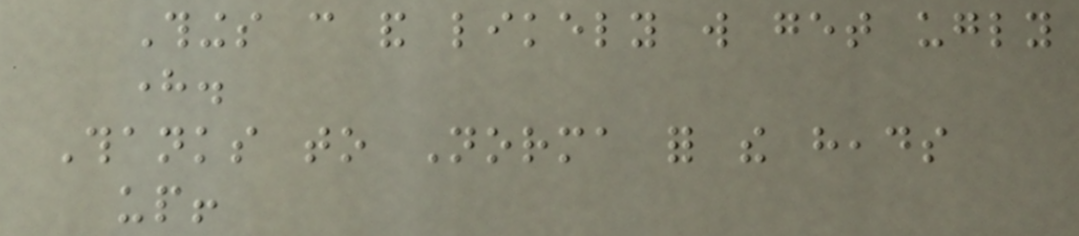Things can and likely will get ugly
here.
Thanks to Norma for the heads
up!
